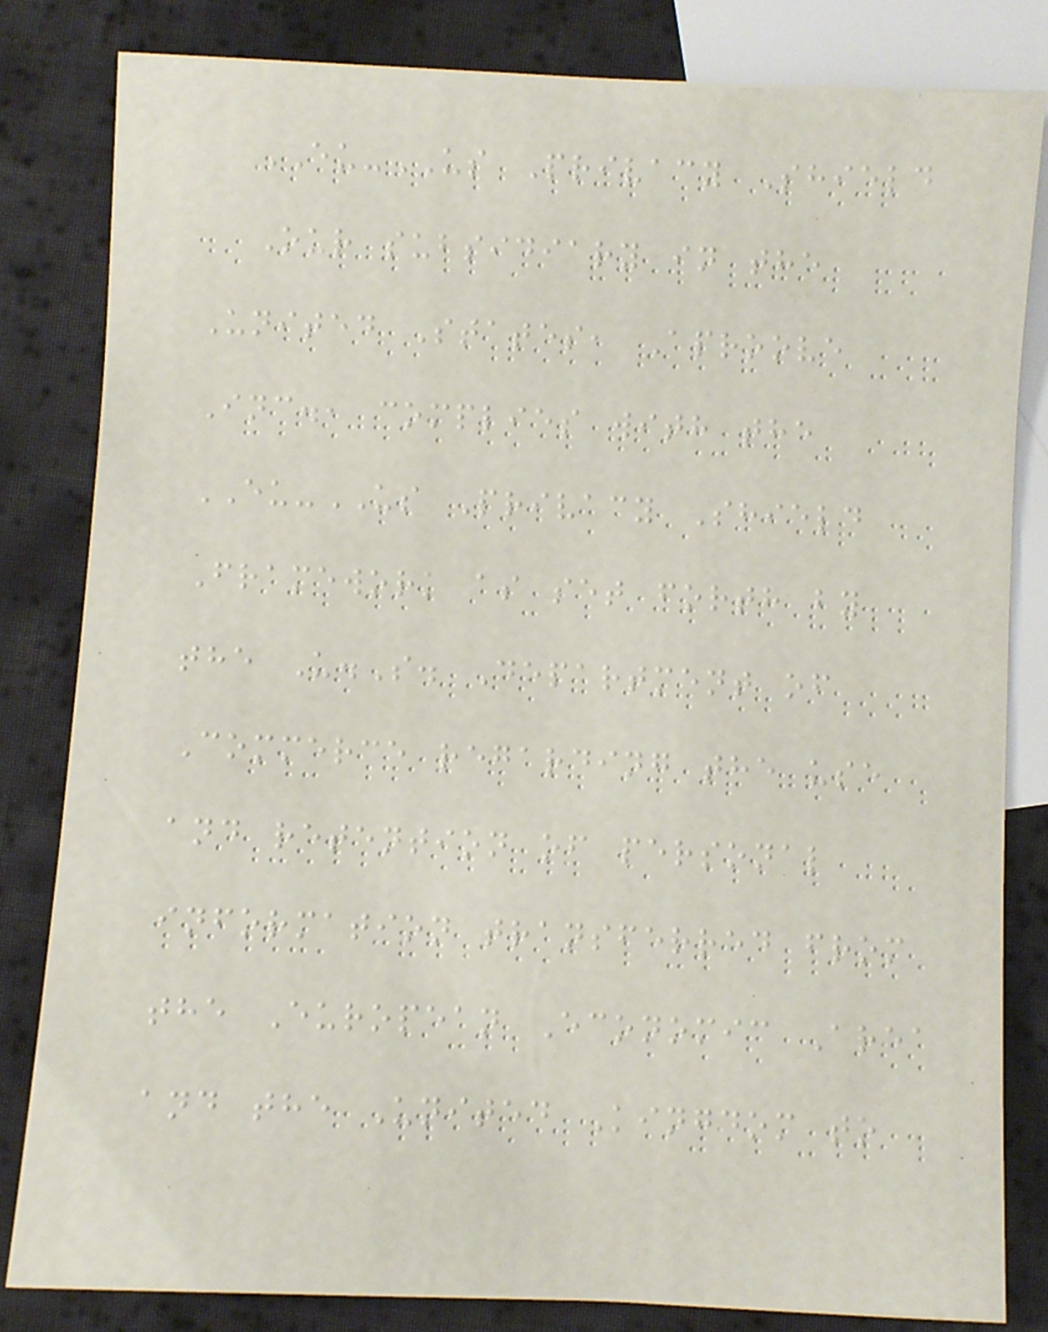EU-US Privacy Shield
Our subsidiary in the
United States, Aproove
Inc., complies with the
EU-US Privacy Shield
Framework as set forth by
the U.S. Department of
Commerce regarding the use
and retention of personal
information transferred from
the European Economic Area
and the United Kingdom to
